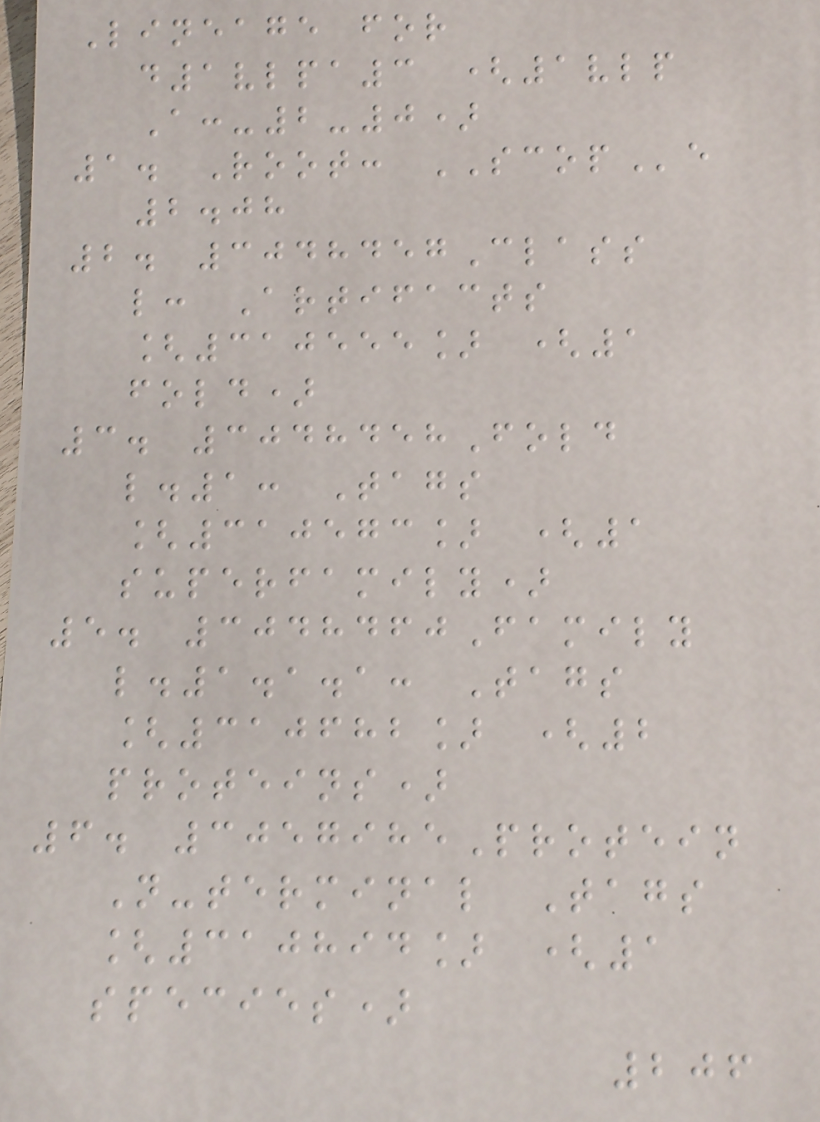Lineage for
d1vlpa3 (1vlp
A:-2-0)
1. Root: SCOPe
2.08
2. 3048457Class
l: Artifacts
[310555] (1
fold)
3. 3048458Fold
l.1: Tags
[310573] (1
superfamily)
5. 3048460Family
l.1.1.1: Tags
[310682] (2
proteins)
6. 3057985Protein
N-terminal Tags
[310894] (1
species)
206
